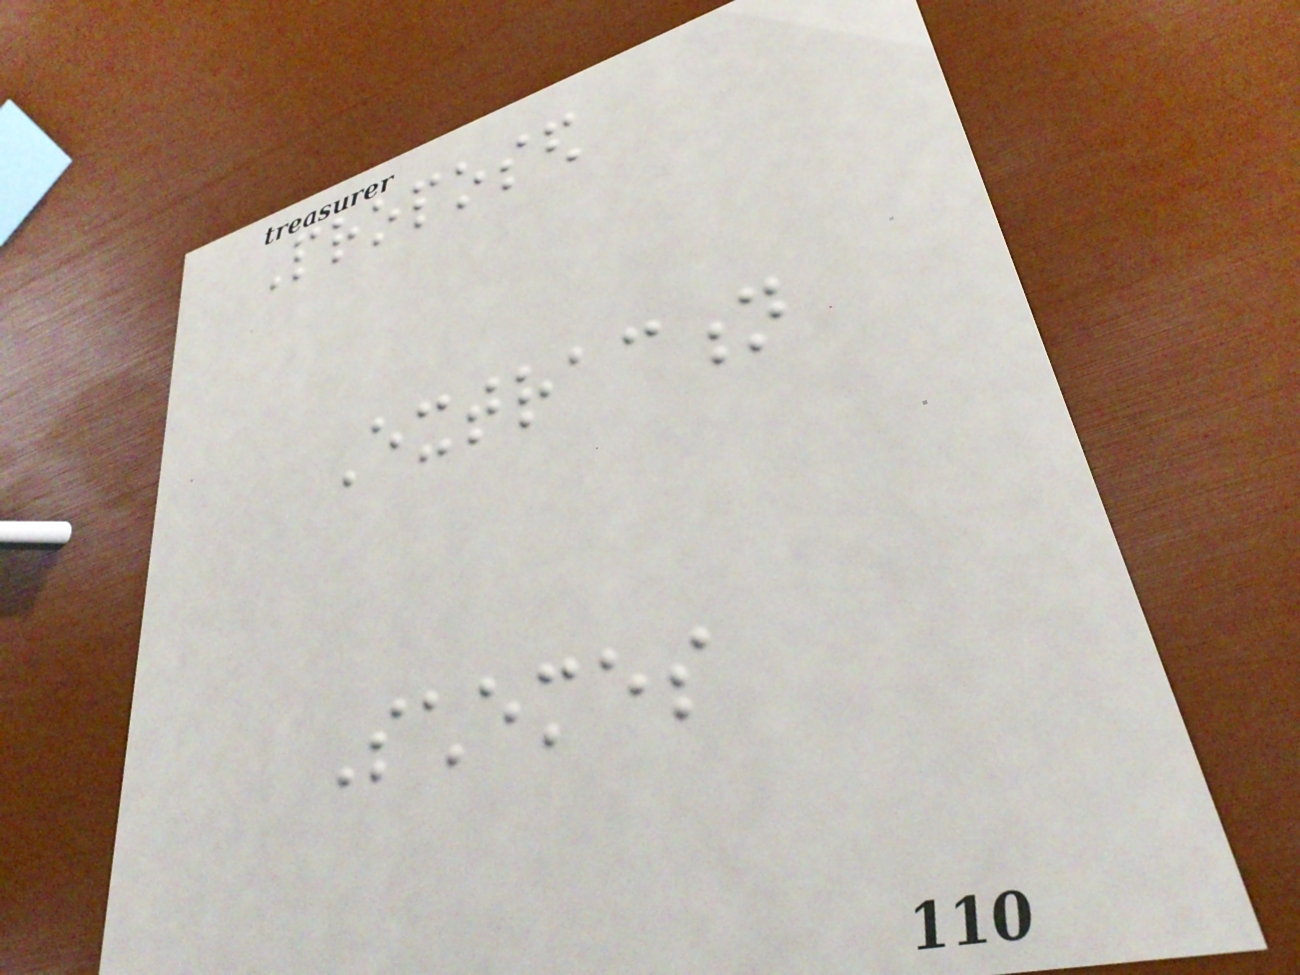Proposed
Extraction
Schemes
